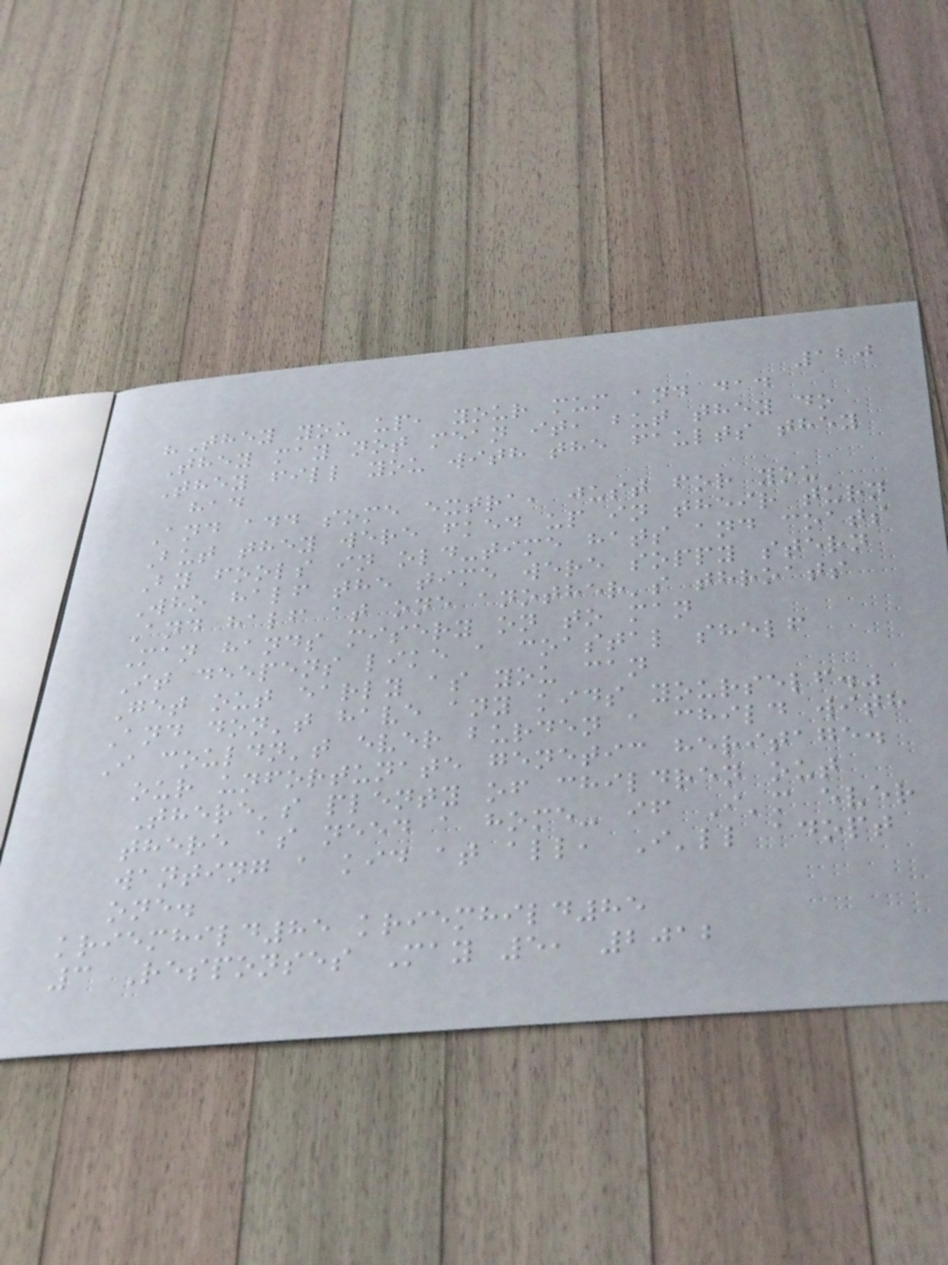120
"They you up, your mum and dad
They may not mean it, but they do
They fill you with the faults they
had
And add some extra, just for you
But they were fked up in their turn
By fools in old-time hats and coats
Who half the time were soppy stern
And half at one another's throats
Man hands misery on to man
It deepens like a coastal shelf
Get out early as you can
And don't have any kids yourself."
I couldn't ever burden a child with
our unfortunate genetic heritage.
There's plenty of children out
there as need a home- if I'm ever
wanting a kid at all, I'll adopt
one.
kriemhild85 kriemhild85
3 Responses May 5, 2012
